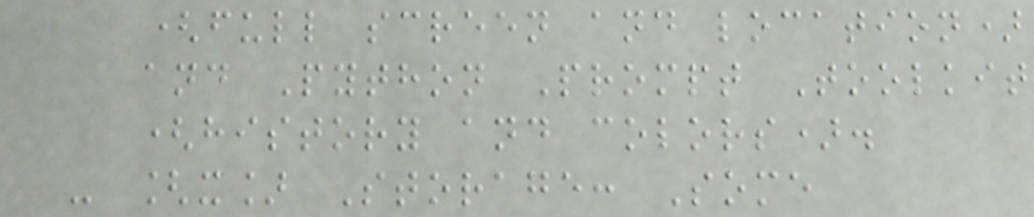(full screen and location)
and Python Prompt Toolkit
(history and colors).
- [x] Storage: Some
